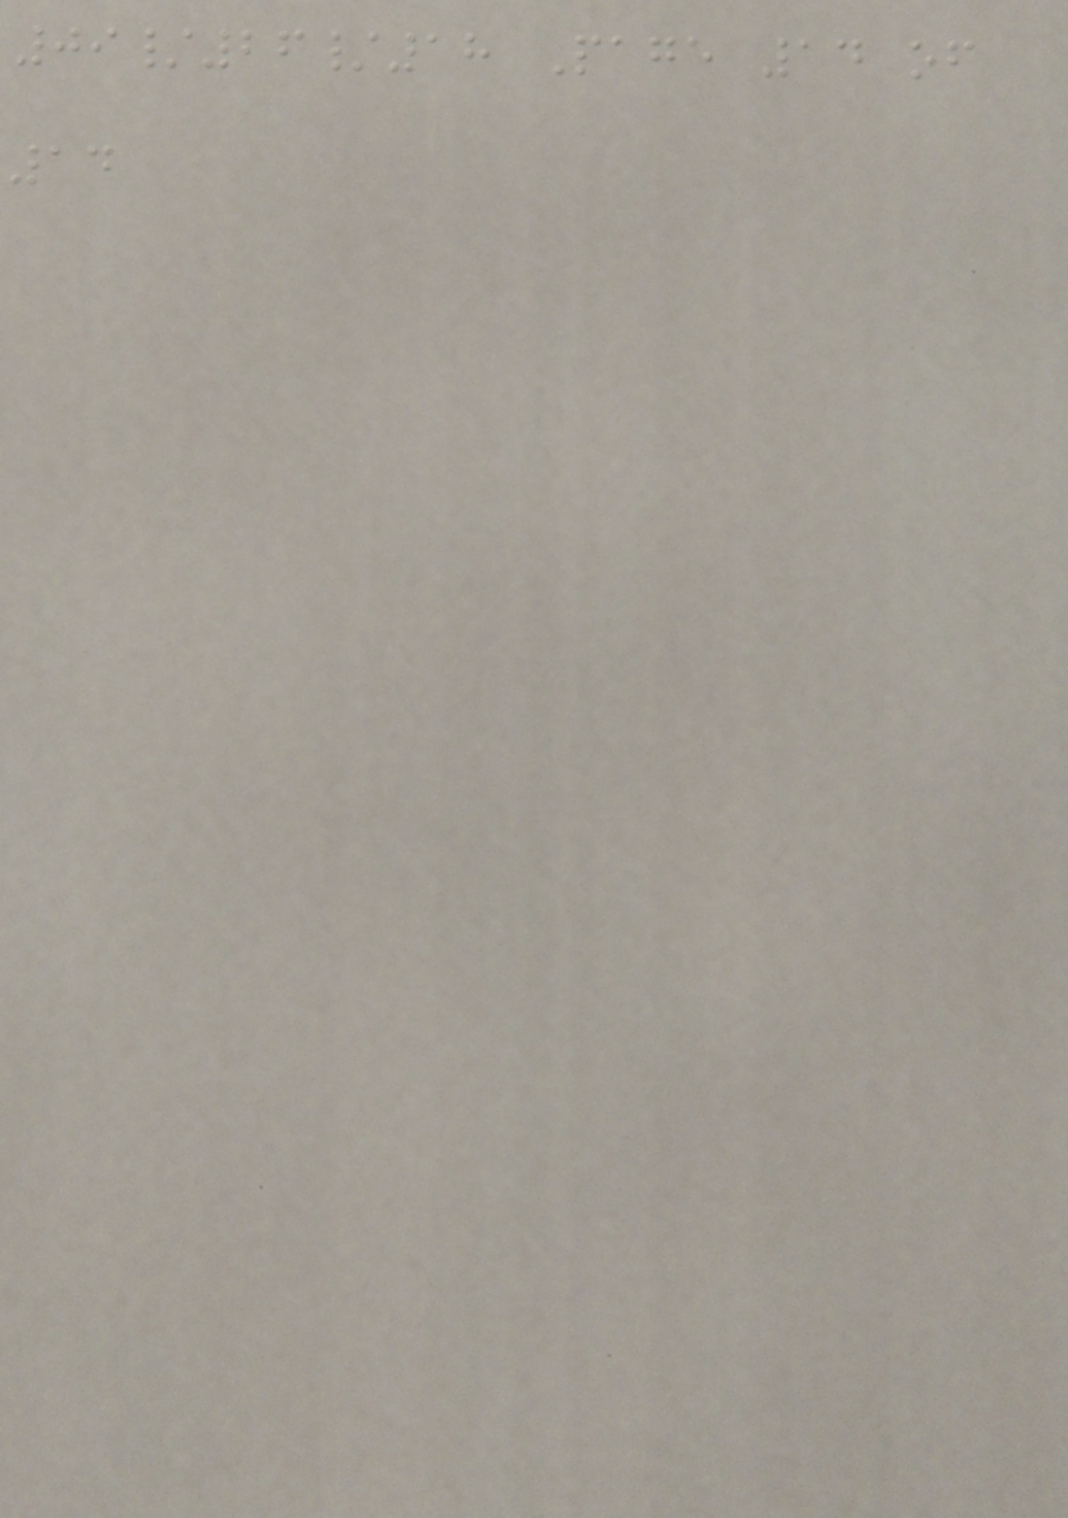09/26/18 Page 14 of
14
